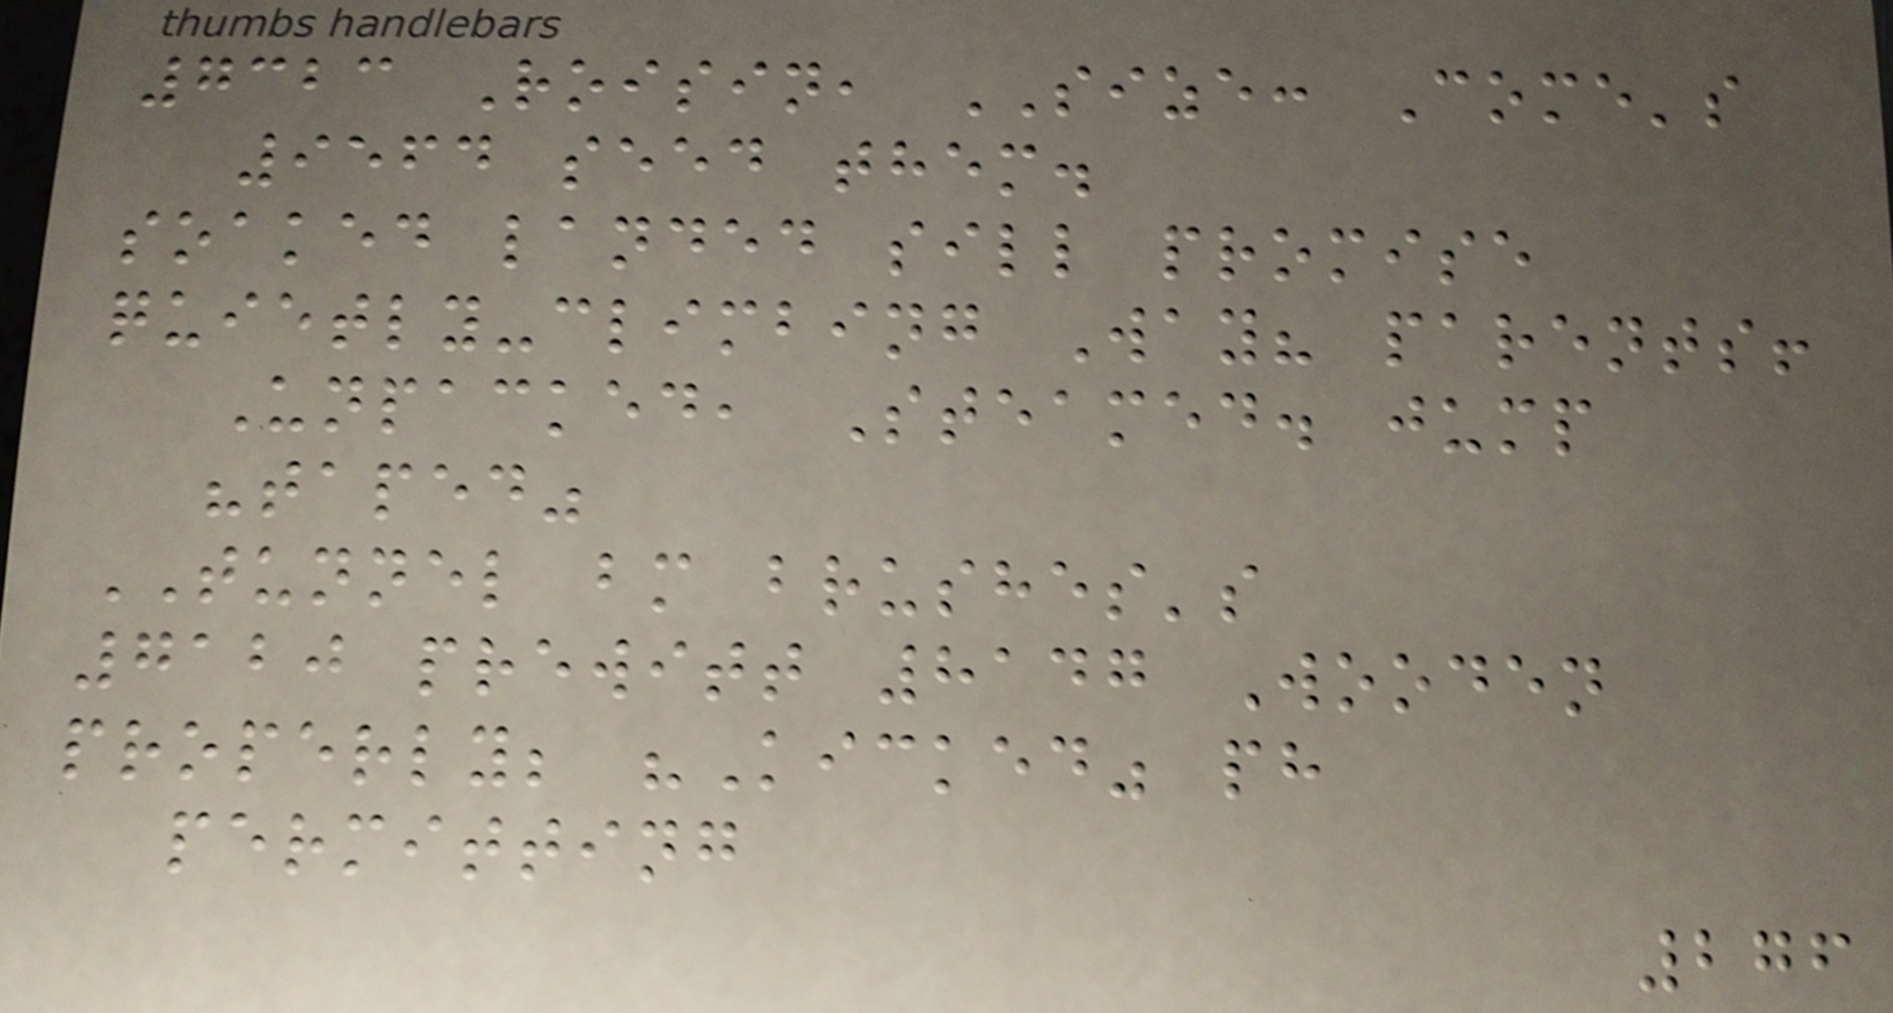7323 Roisin, SIZE: Come's
9564 seed them.
soaked landed sill promise
quietly-climbing Way? parents!
Unpacked, Steamed. jump
"taped"
TUNNEL bm brushes's
7120 prewitt 8147 Wooden
properly; "Kicked" ph
permitting
276
